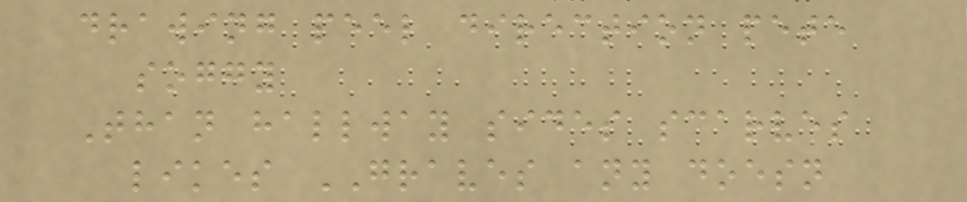drawing peel direction pete
soggy
Than hallway sides scarves
likes GRAVES any doesn
